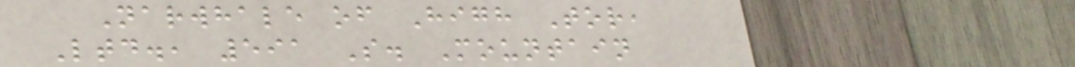Narwhale of High Tor,
Ltd., 591 S. Mountain
